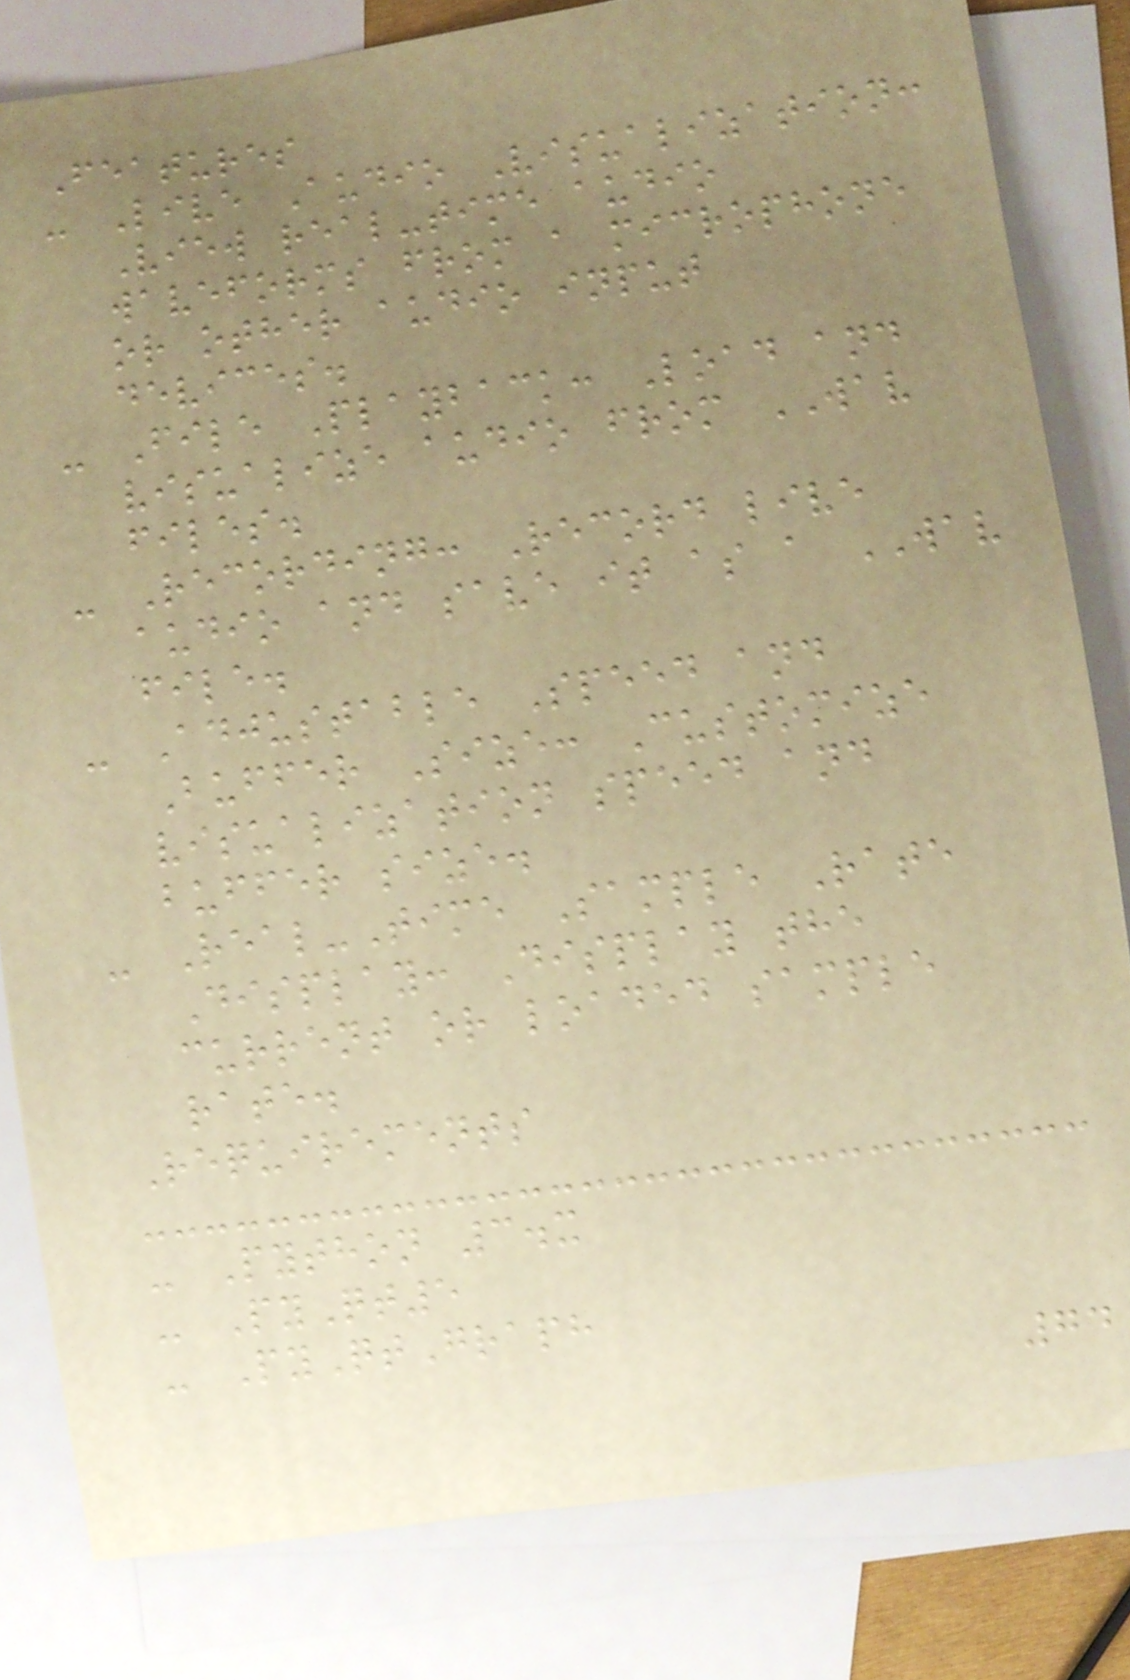Features
- Live Audio Visualization:
View real-time audio
waveforms from a microphone
or other audio input
devices.
- File Playback: Load and
visualize audio from WAV
files.
- Recording: Record live
audio and save it as a WAV
file.
- Adjustable Speed and
Buffer Size: Customize
visualization speed and
buffer size.
- Real-Time Sample Rate
Display: Display the
current or loaded sample
rate.
Requirements
- Python 3.x
- PyQt5
- PyQtGraph
74
